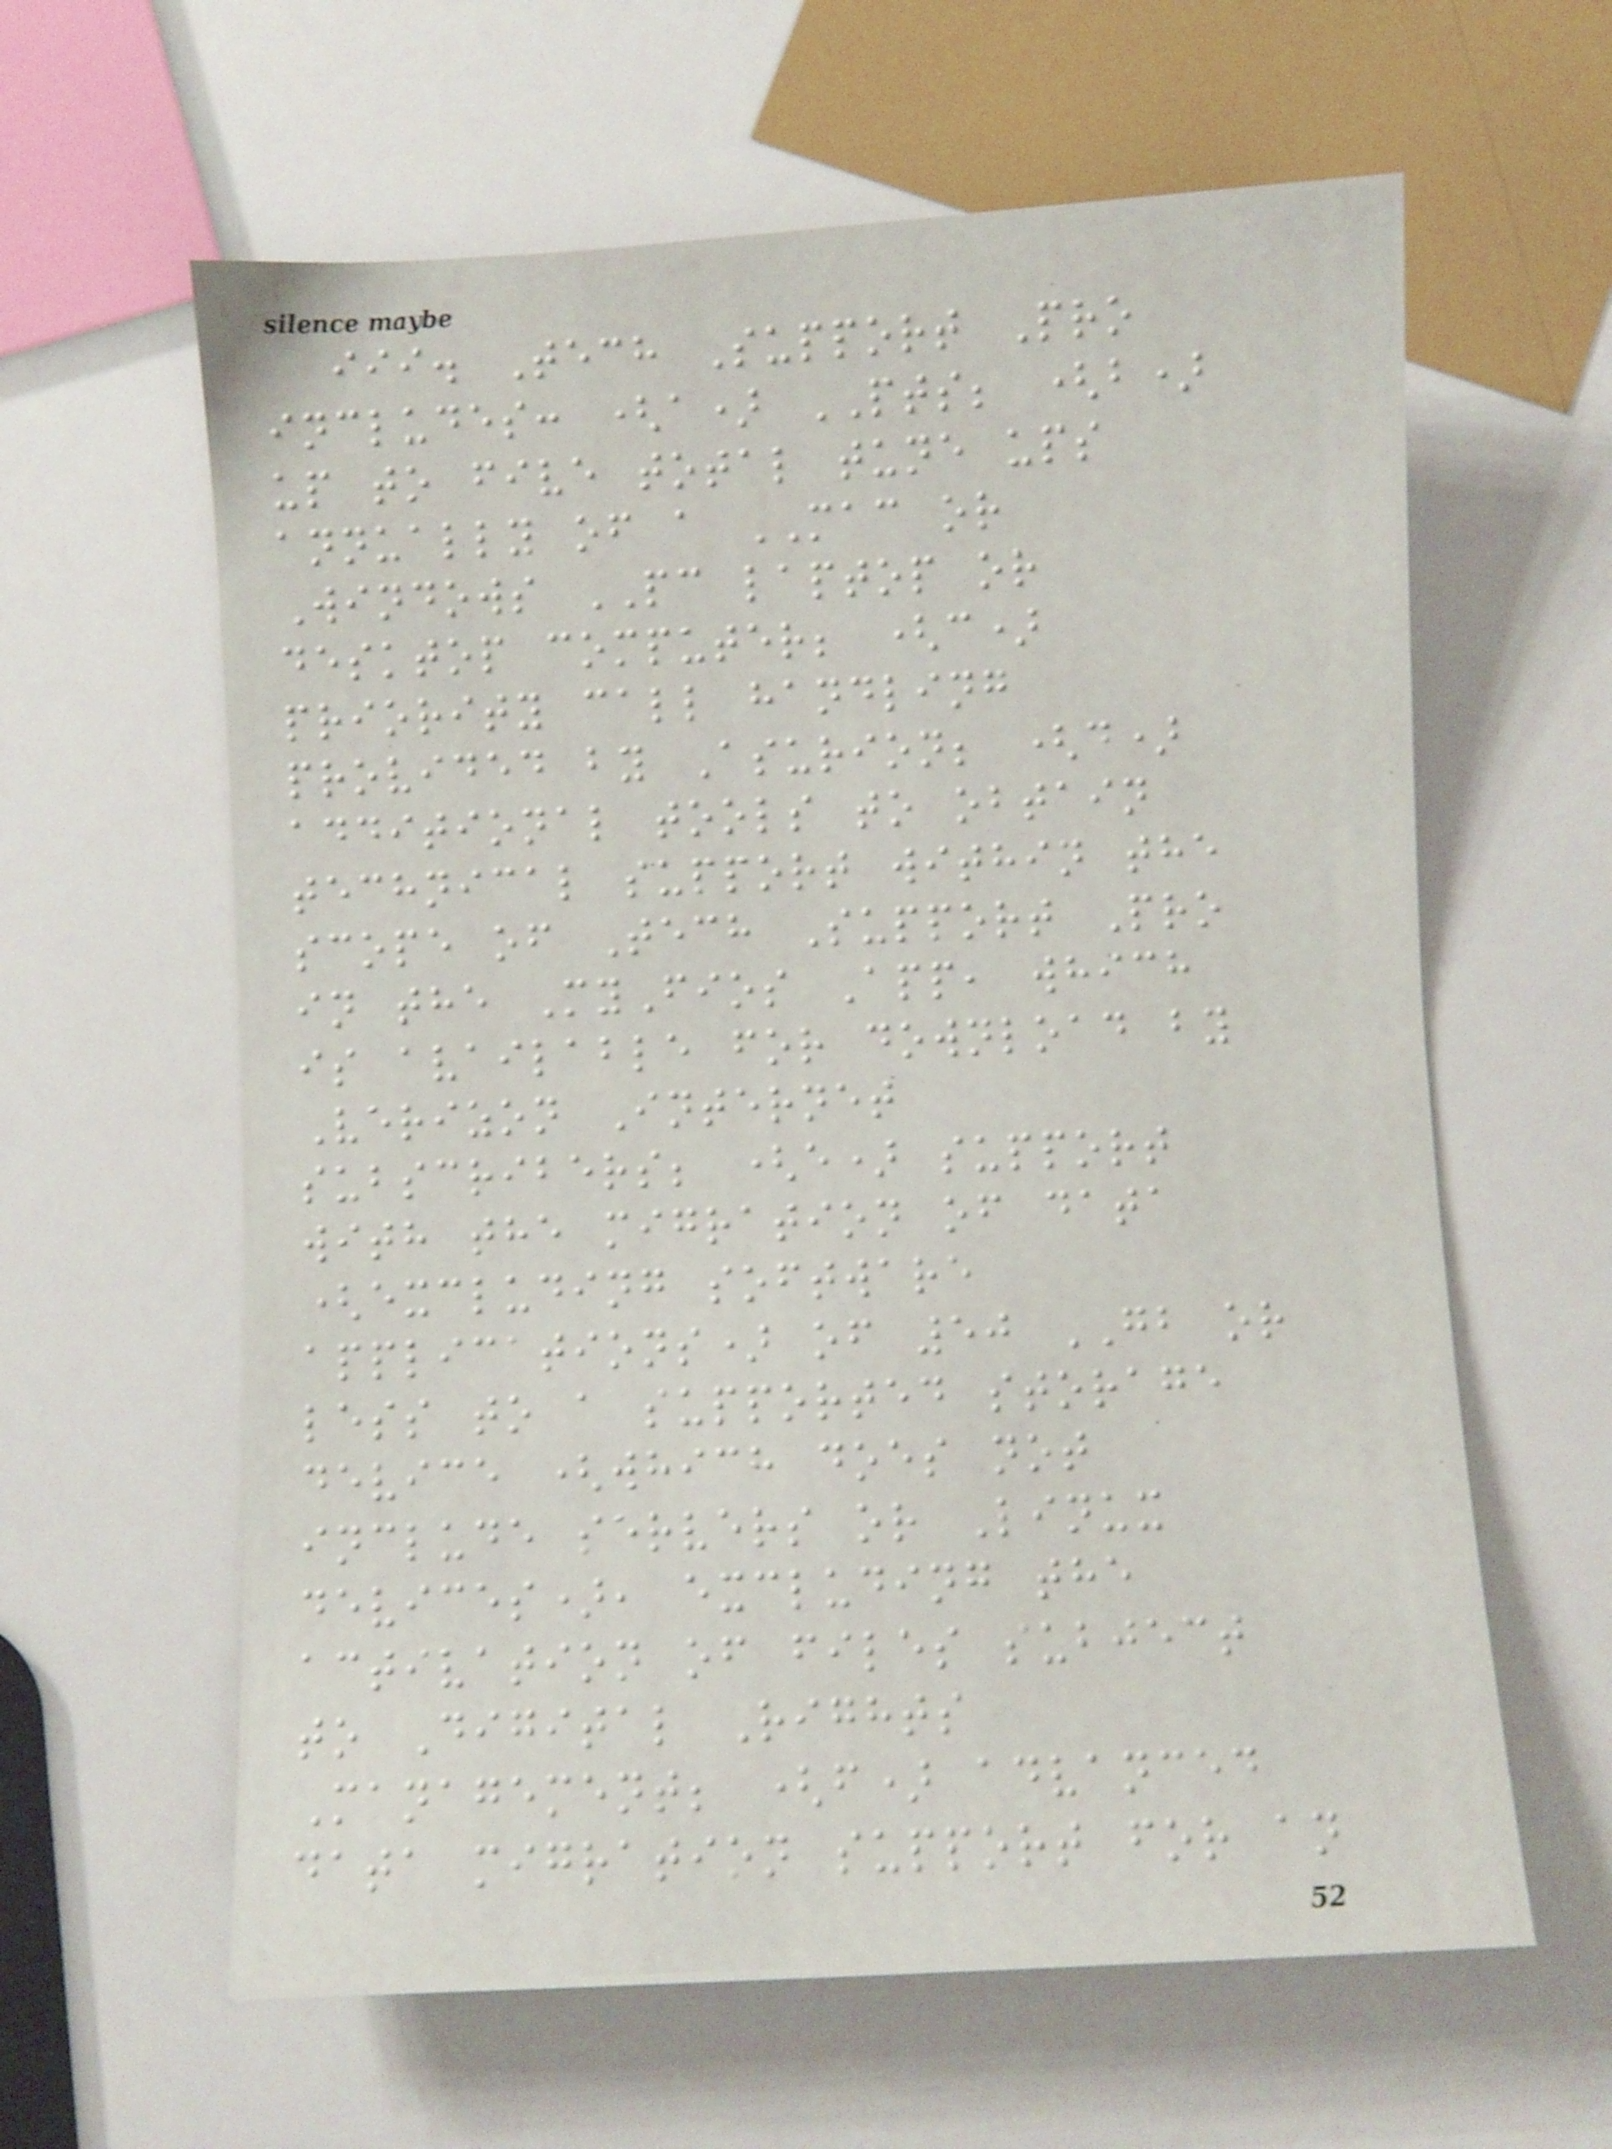iii. Tech Support Pro
includes: (a) PTS; (b)
up to five total tune ups
annually of a MAC or
Windows PC laptop or
desktop computer; (c)
priority call handling
provided by Asurion; (d)
additional tools to obtain
technical support within the
scope of Tech Support Pro
in the MyFios App, which
is available for download by
Verizon Internet
subscribers; (e) support
with the migration of data
(excluding software
applications) of 50 GB or
less to a supported storage
device (which does not
include servers or Linux
devices), excluding the
activation of files subject
to Digital Rights
Management; (f) advanced
data migration support for an
